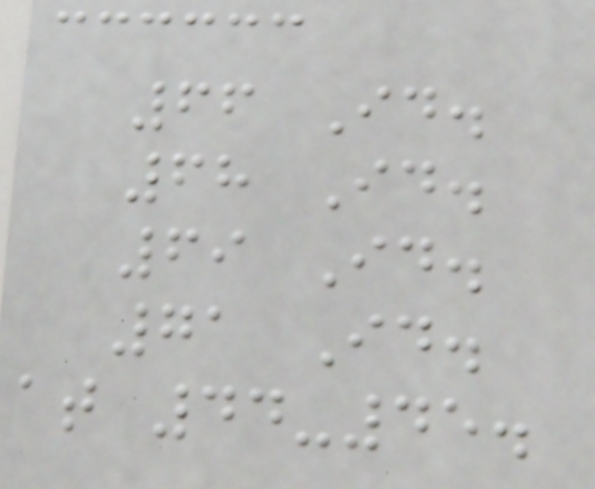66 Id.
68 Id.
69 Id.
71 Id.
at 44-45.
